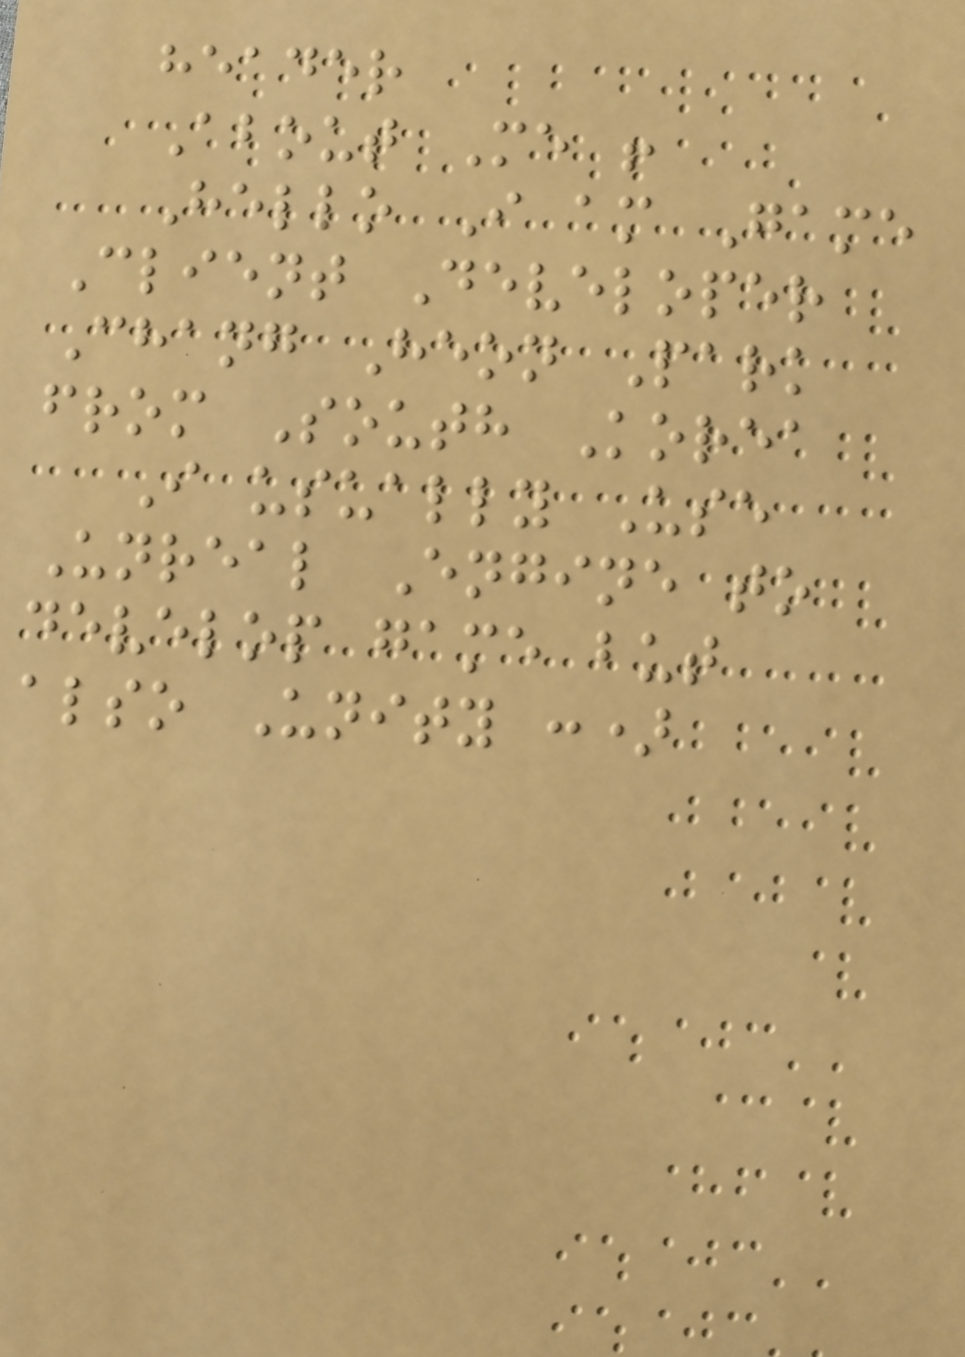header
About Me !
Hello I am Game
Client Developer
Chang Heon Park
from South Korea
I usually Use
Unreal Engine to
develop game but
also Unity :)
